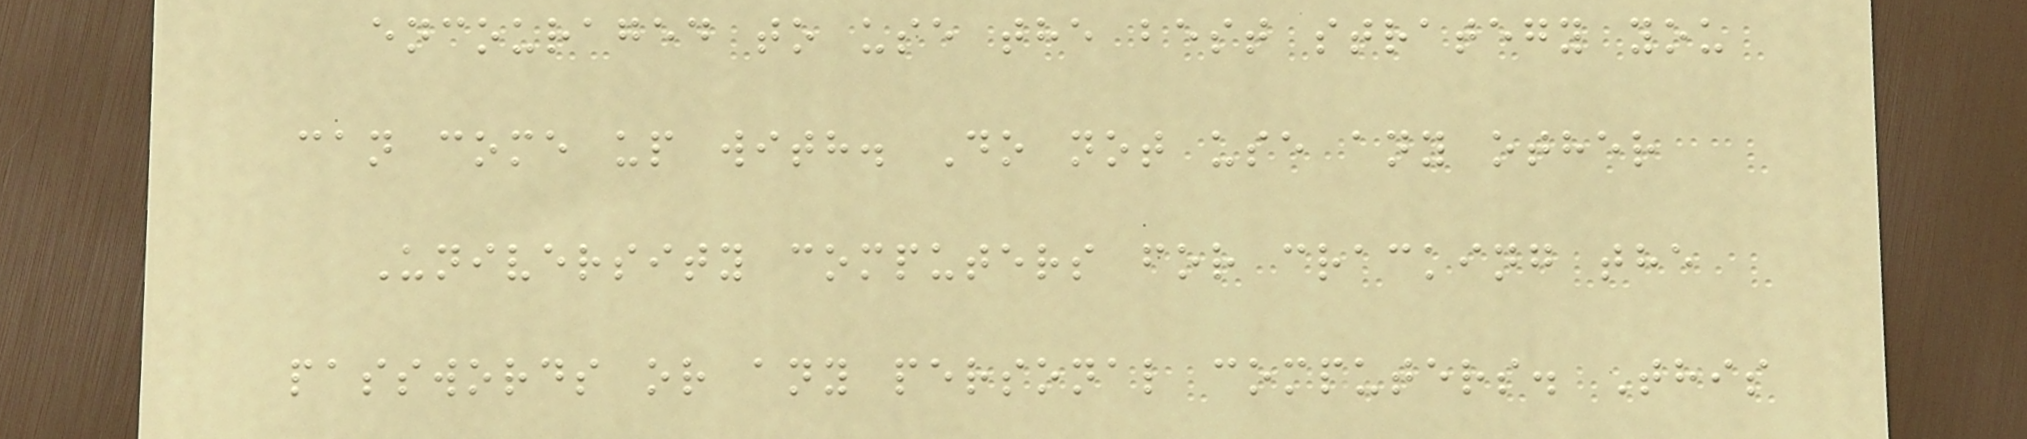encouraged to use the best strategy you
can come up with. Do not use any other
University computers for cracking the
passwords or any personal computers. This
